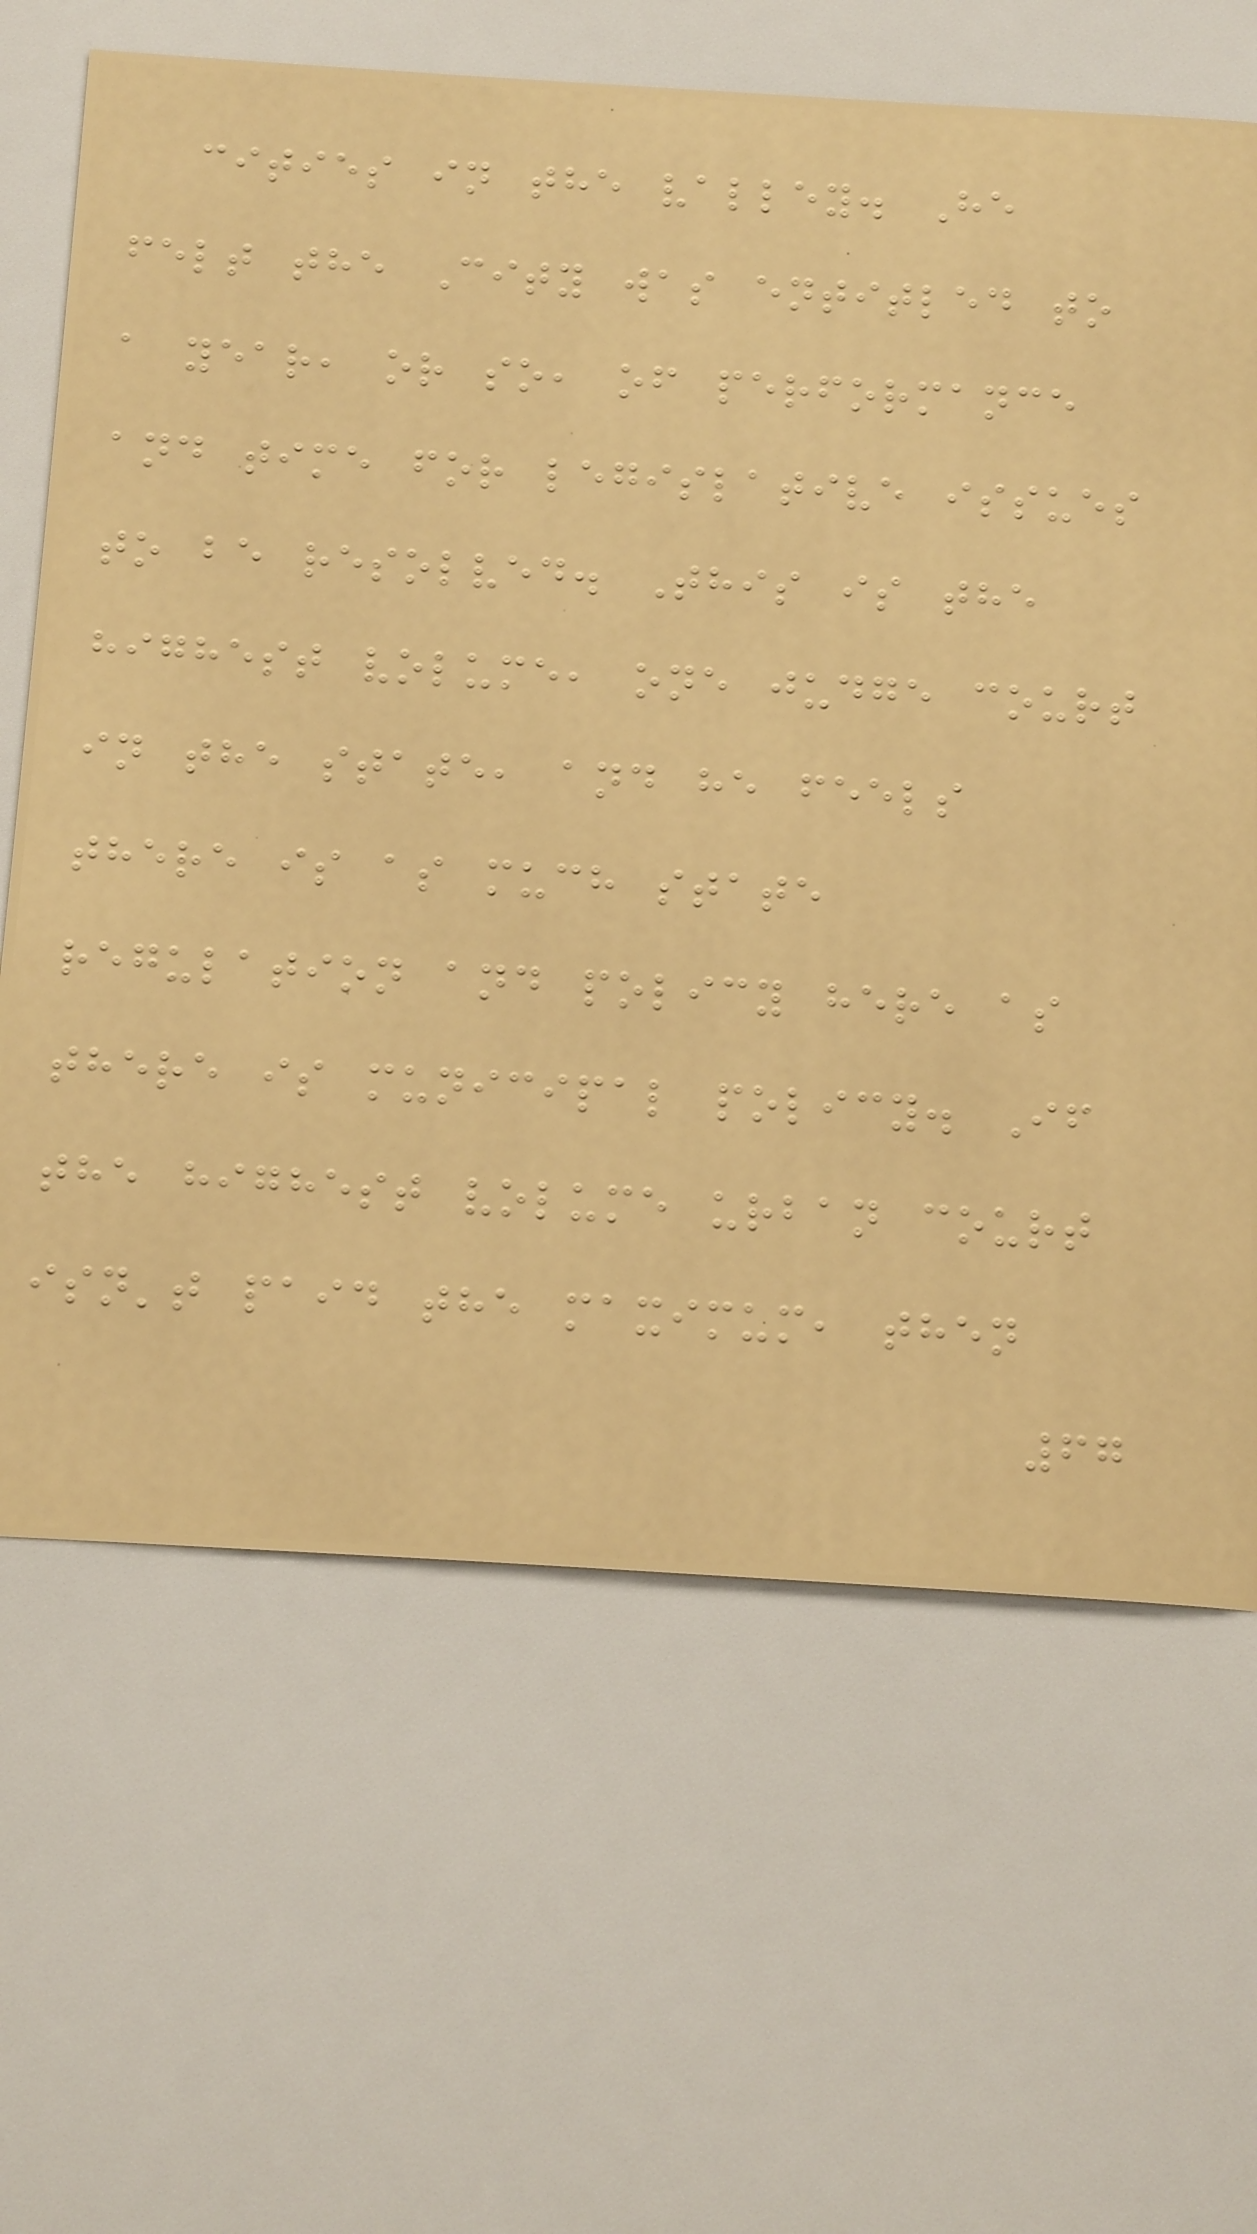cities in the valley. He
felt the City was entitled to
a year, or so, of performance
and time for legislative issues
to be resolved. This is the
highest volume, one judge court
in the state, and he feels
there is as much state
regulation and policy here as
there is municipal policy. If
the highest volume urban court
isn't paid the maximum, then
67
